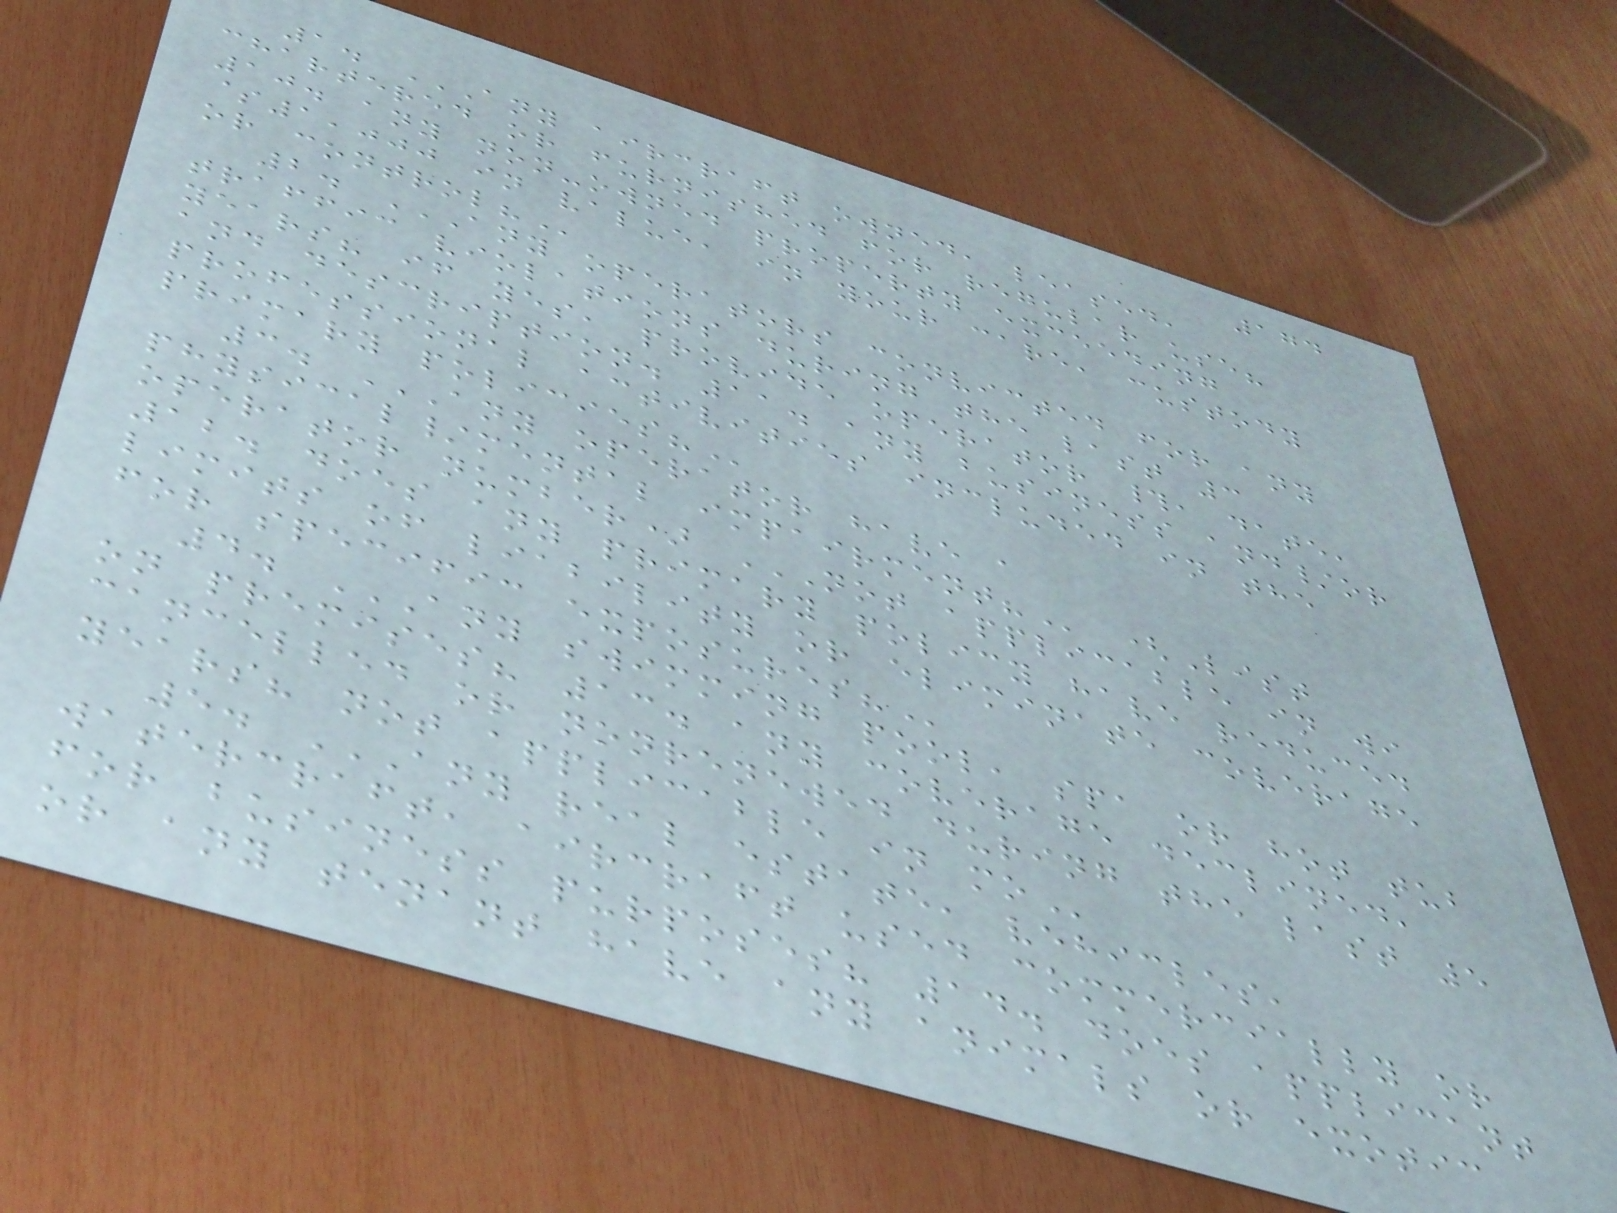174
1. ANY AIRCRAFT OWNED, LEASED,
CHARTERED OR FURNISHED FOR REGULAR USE?
10. ANY NON-OWNED PROPERTY EXCEEDING
$1,000 IN VALUE, IN YOUR CARE, CUSTODY
OR CONTROL?
2. ANY OPERATORS CONVICTED FOR ANY
TRAFFIC VIOLATIONS DURING THE LAST 3
YEARS? IF YES, PROVIDE OPERATOR #, DATE,
AND DESCRIPTION. 11. ANY BUSINESS AND/OR
PROFESSIONAL ACTIVITIES INCLUDED IN THE
PRIMARY POLICIES?
3. ANY OPERATOR HAVE A
PHYSICAL/MENTAL IMPAIRMENT? (List
operator number) NOT APPLICABLE IN WI
12. DOES ANY PRIMARY POLICY HAVE REDUCED
LIMITS OF LIABILITY OR ELIMINATE COVERAGE
FOR SPECIFIC EXPOSURES?
4. ANY SWIMMING POOL, SPA OR HOT TUB
ON PREMISES? 13. ANY COVERAGE DECLINED,
CANCELLED OR NONRENEWED DURING THE LAST 5
YEARS? NOT APPLICABLE IN MO
5. ANY REAL ESTATE, VEHICLES,
WATERCRAFT, AIRCRAFT USED COMMERCIALLY OR
FOR BUSINESS PURPOSES? 14. DOES APPLICANT
OR ANY TENANT HAVE ANY ANIMALS OR EXOTIC
